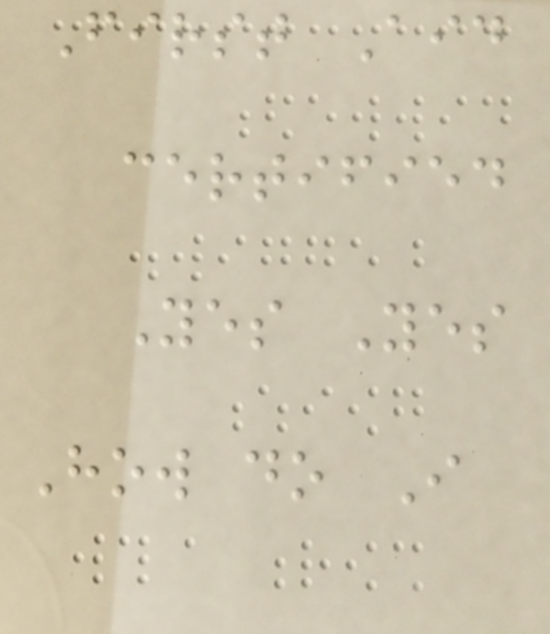First Aid
certified
Yes Yes
How do I
